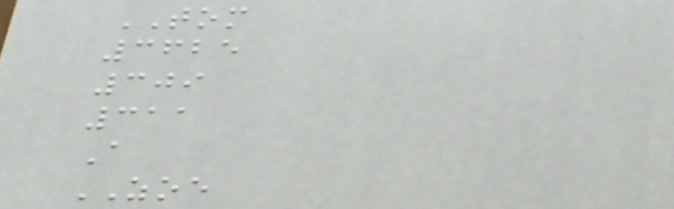TOM
3625
309
311
A
ZOE
